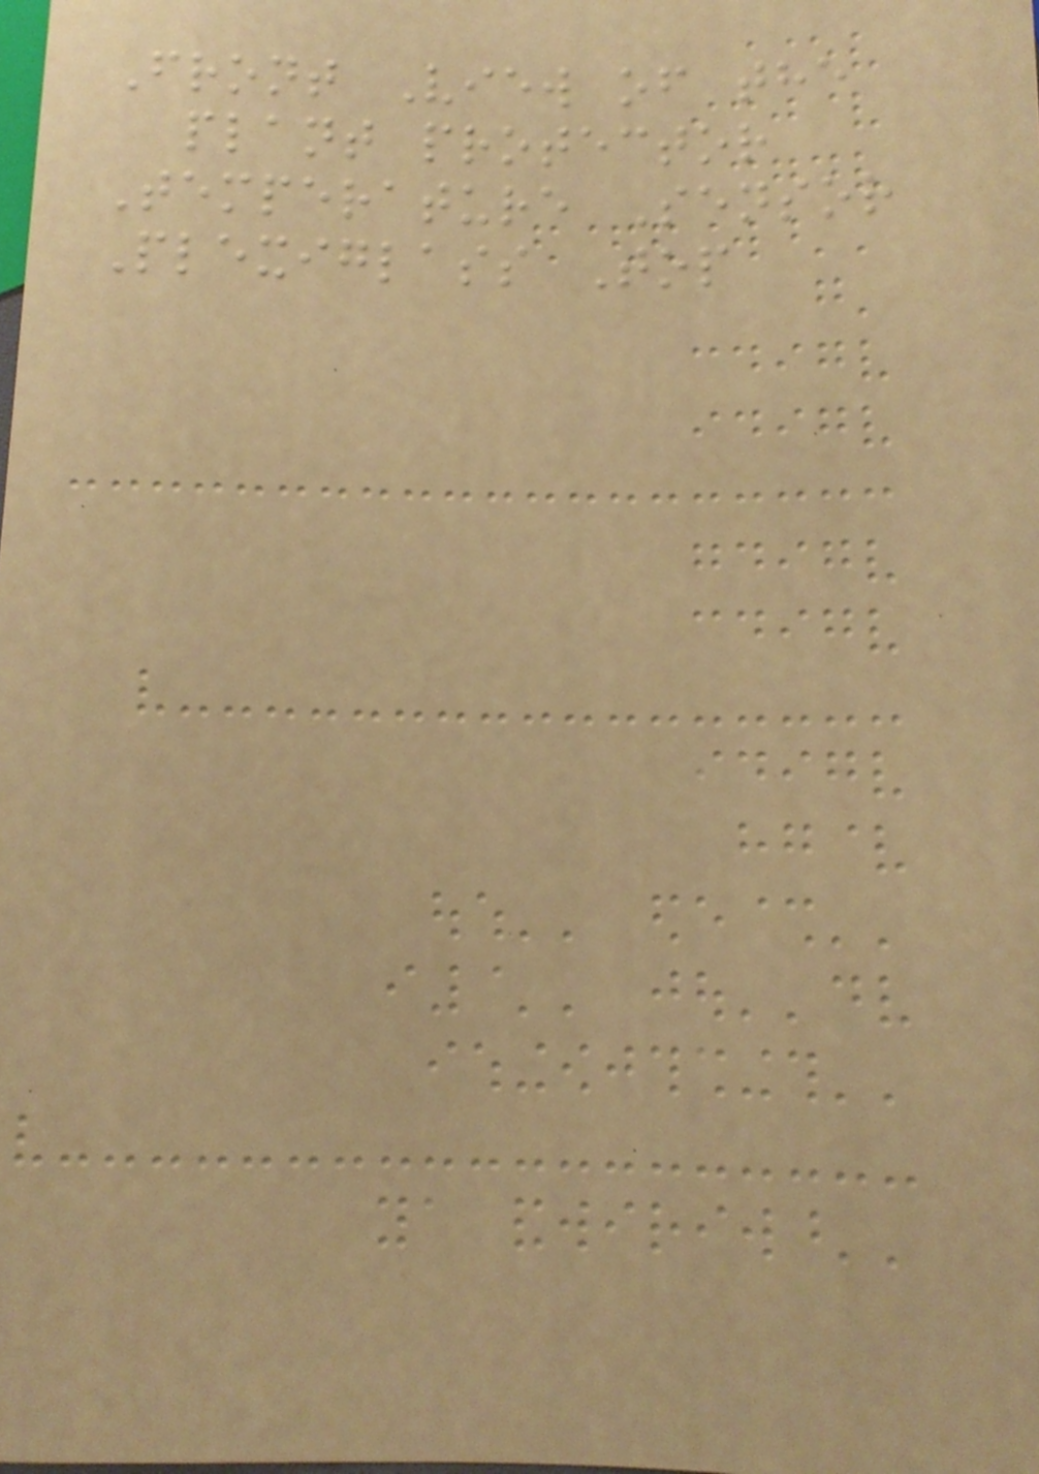Front View of the
plant protector
Temperature Sensor
Plexiglass Top
